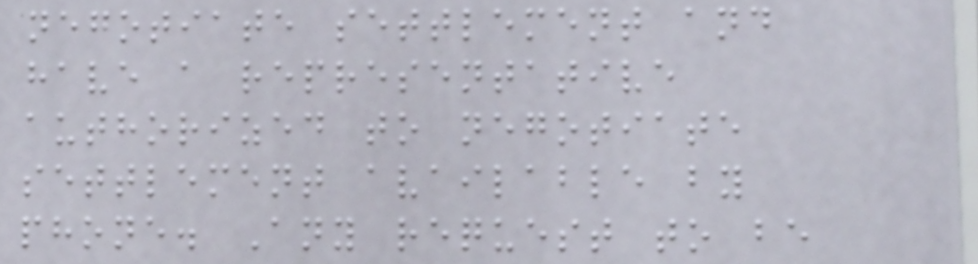negotiate settlement and
have a representative
authorized to negotiate
settlement available by
phone. Any request to be
